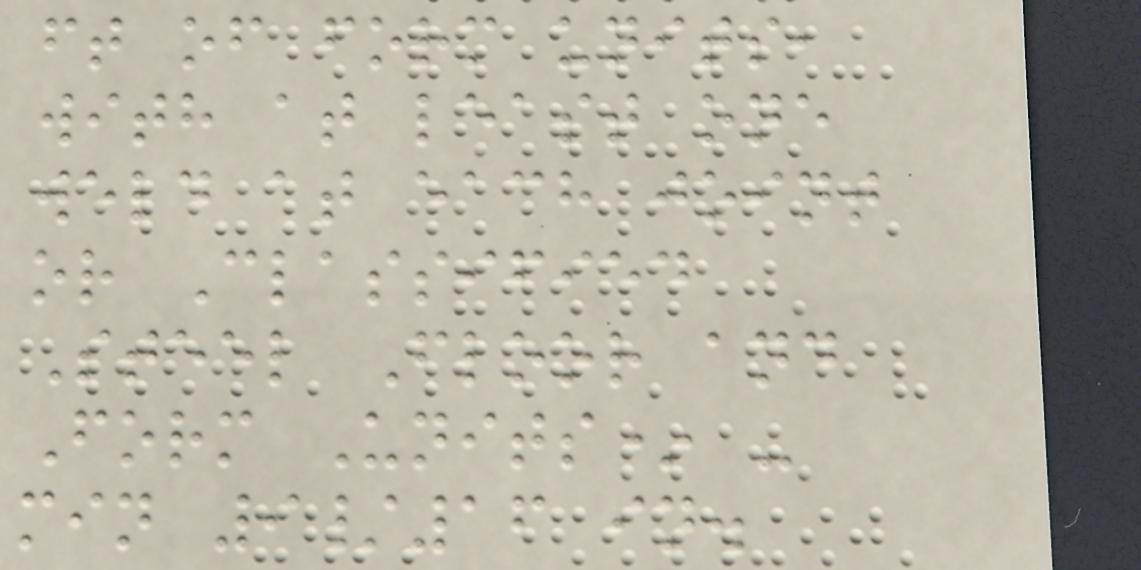ft of form units,
with at least one
weld at each joint
or Classified
Steel Floor and
Form Units* -
min 9/16 in.
